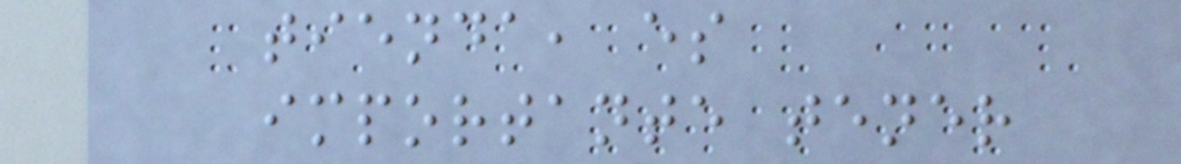tienda, es
importante tener
